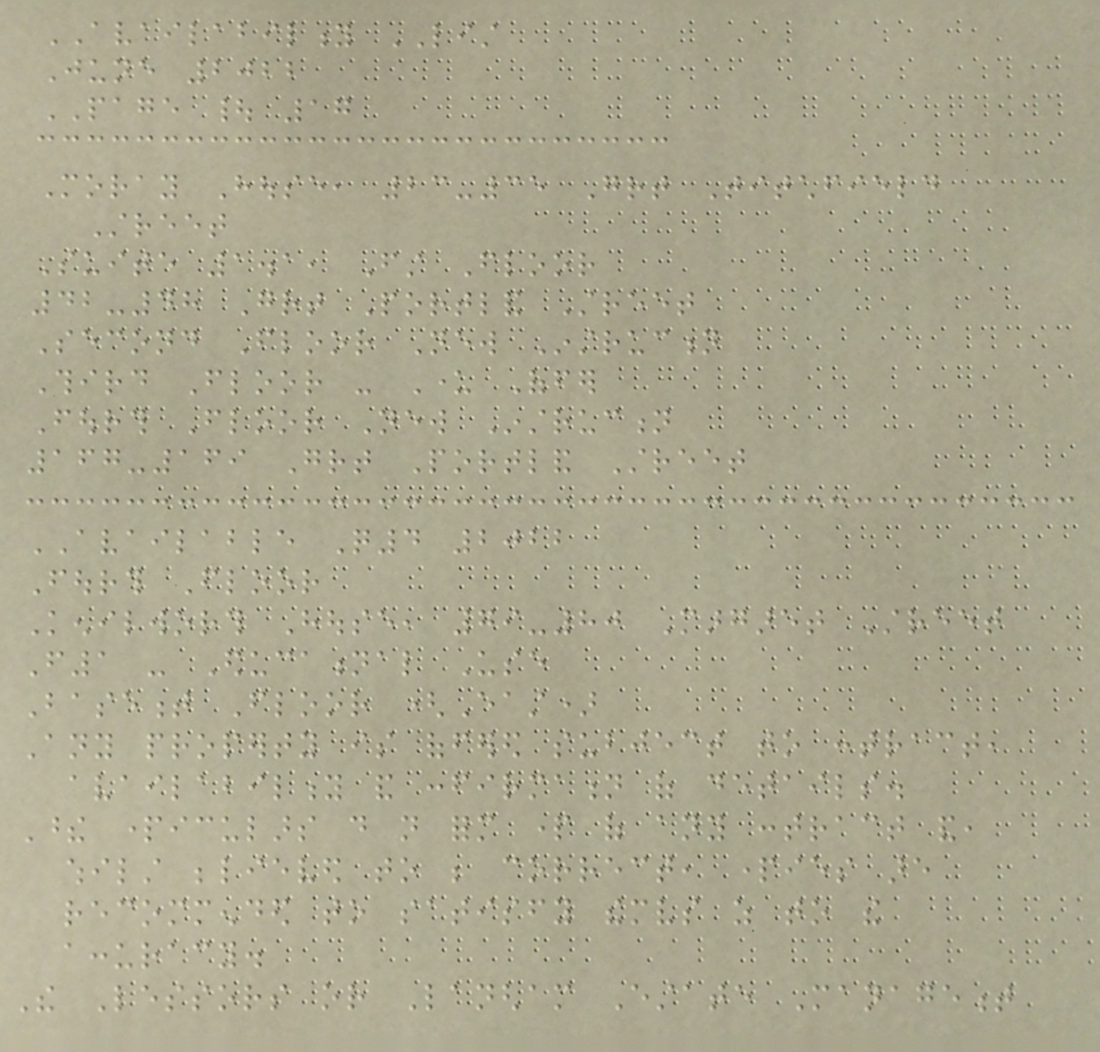AVAILABILITY LIST
June 2022
PAGE | 17
Moray House, 23-35 Great Titchfield
Street
Suite 1.1, First Floor
42-48 Great Portland Street
Second Floor New Instruction
Third Floor - Under Offer
Fourth Floor New Instruction
167-169 Great Portland Street
AVAILABLE Q4 2022
Fourth Floor
Kenilworth House, 79-80 Margaret Street
F1 - Educational Use
Basement Floor (East)
Any property is offered subject to contract,
availability and confirmation of details.
These particulars do not form part of any contract and,
whilst believed to be correct, parties are
recommended to satisfy themselves as to the
accuracy.
The Lessors or Langham Estate Management
